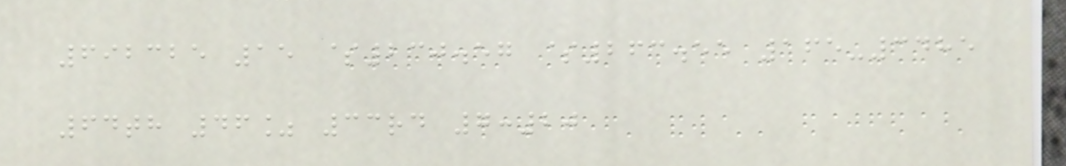692325 15 $230.57 $263.55 165-3485
64th 46% 33rd 7:20
